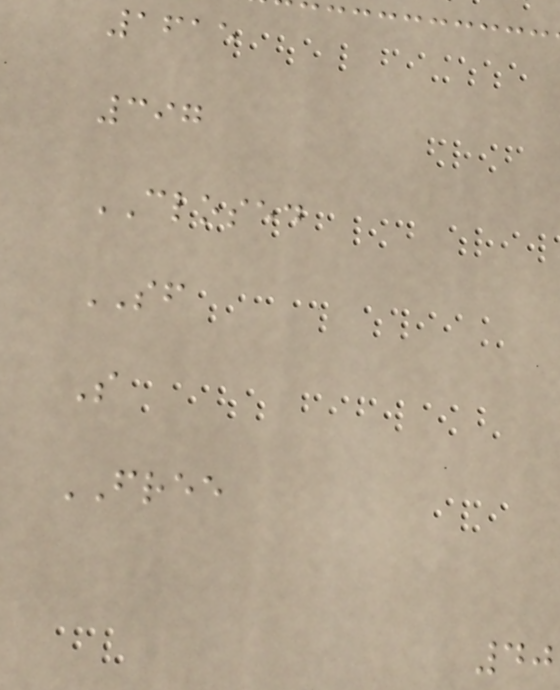1615
397
CLOSED
SF
S
FREE
40
